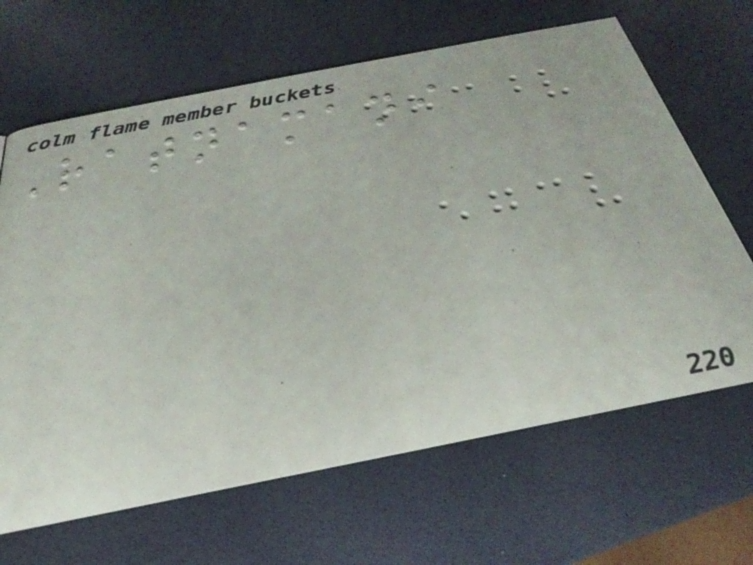Ratnamani
